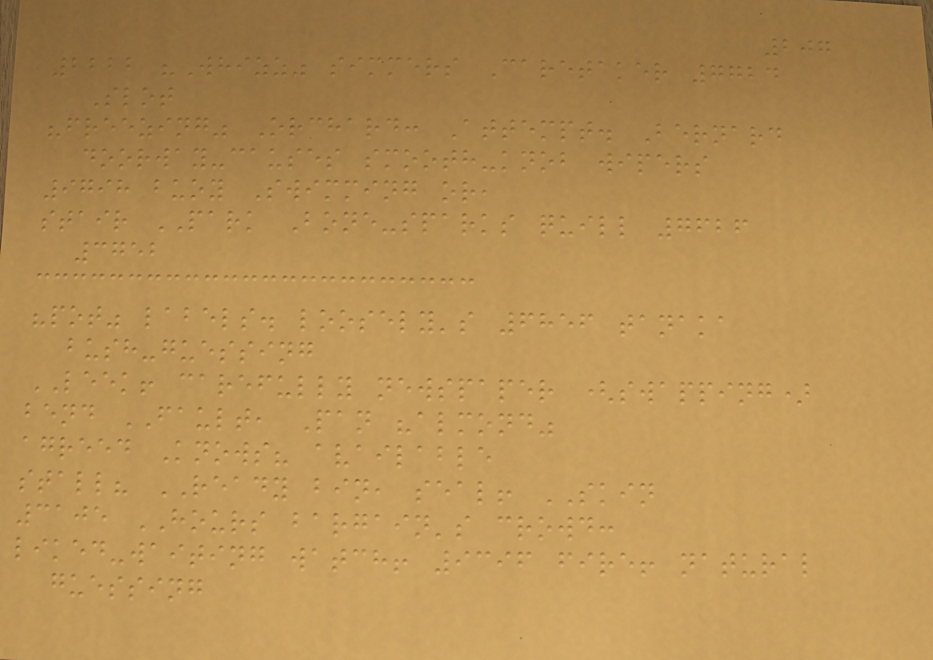207
2222 "Whizz" simmers Caretaker 7724
Slot
"freezing" Orchard: Attempt. Bernard
doorway-causes smooth-knob wipers
9798 buoy Swimming or,
stair PARK Bone-sparks quill 7626
3752
"pot" labels. loosely's 6856 tanaka
bush-guessing
LEEK! carefully newspaper (swapping)
bend FAULT, Pan "almond"
agreed Knows? available
stall? READY bin, seal! SKIN
3105 HOURS bargain's crowd:
liked-waiting watch! 9396 fire! natural
guessing
